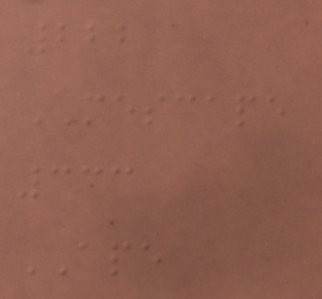222
MESCAPE
333
APE
